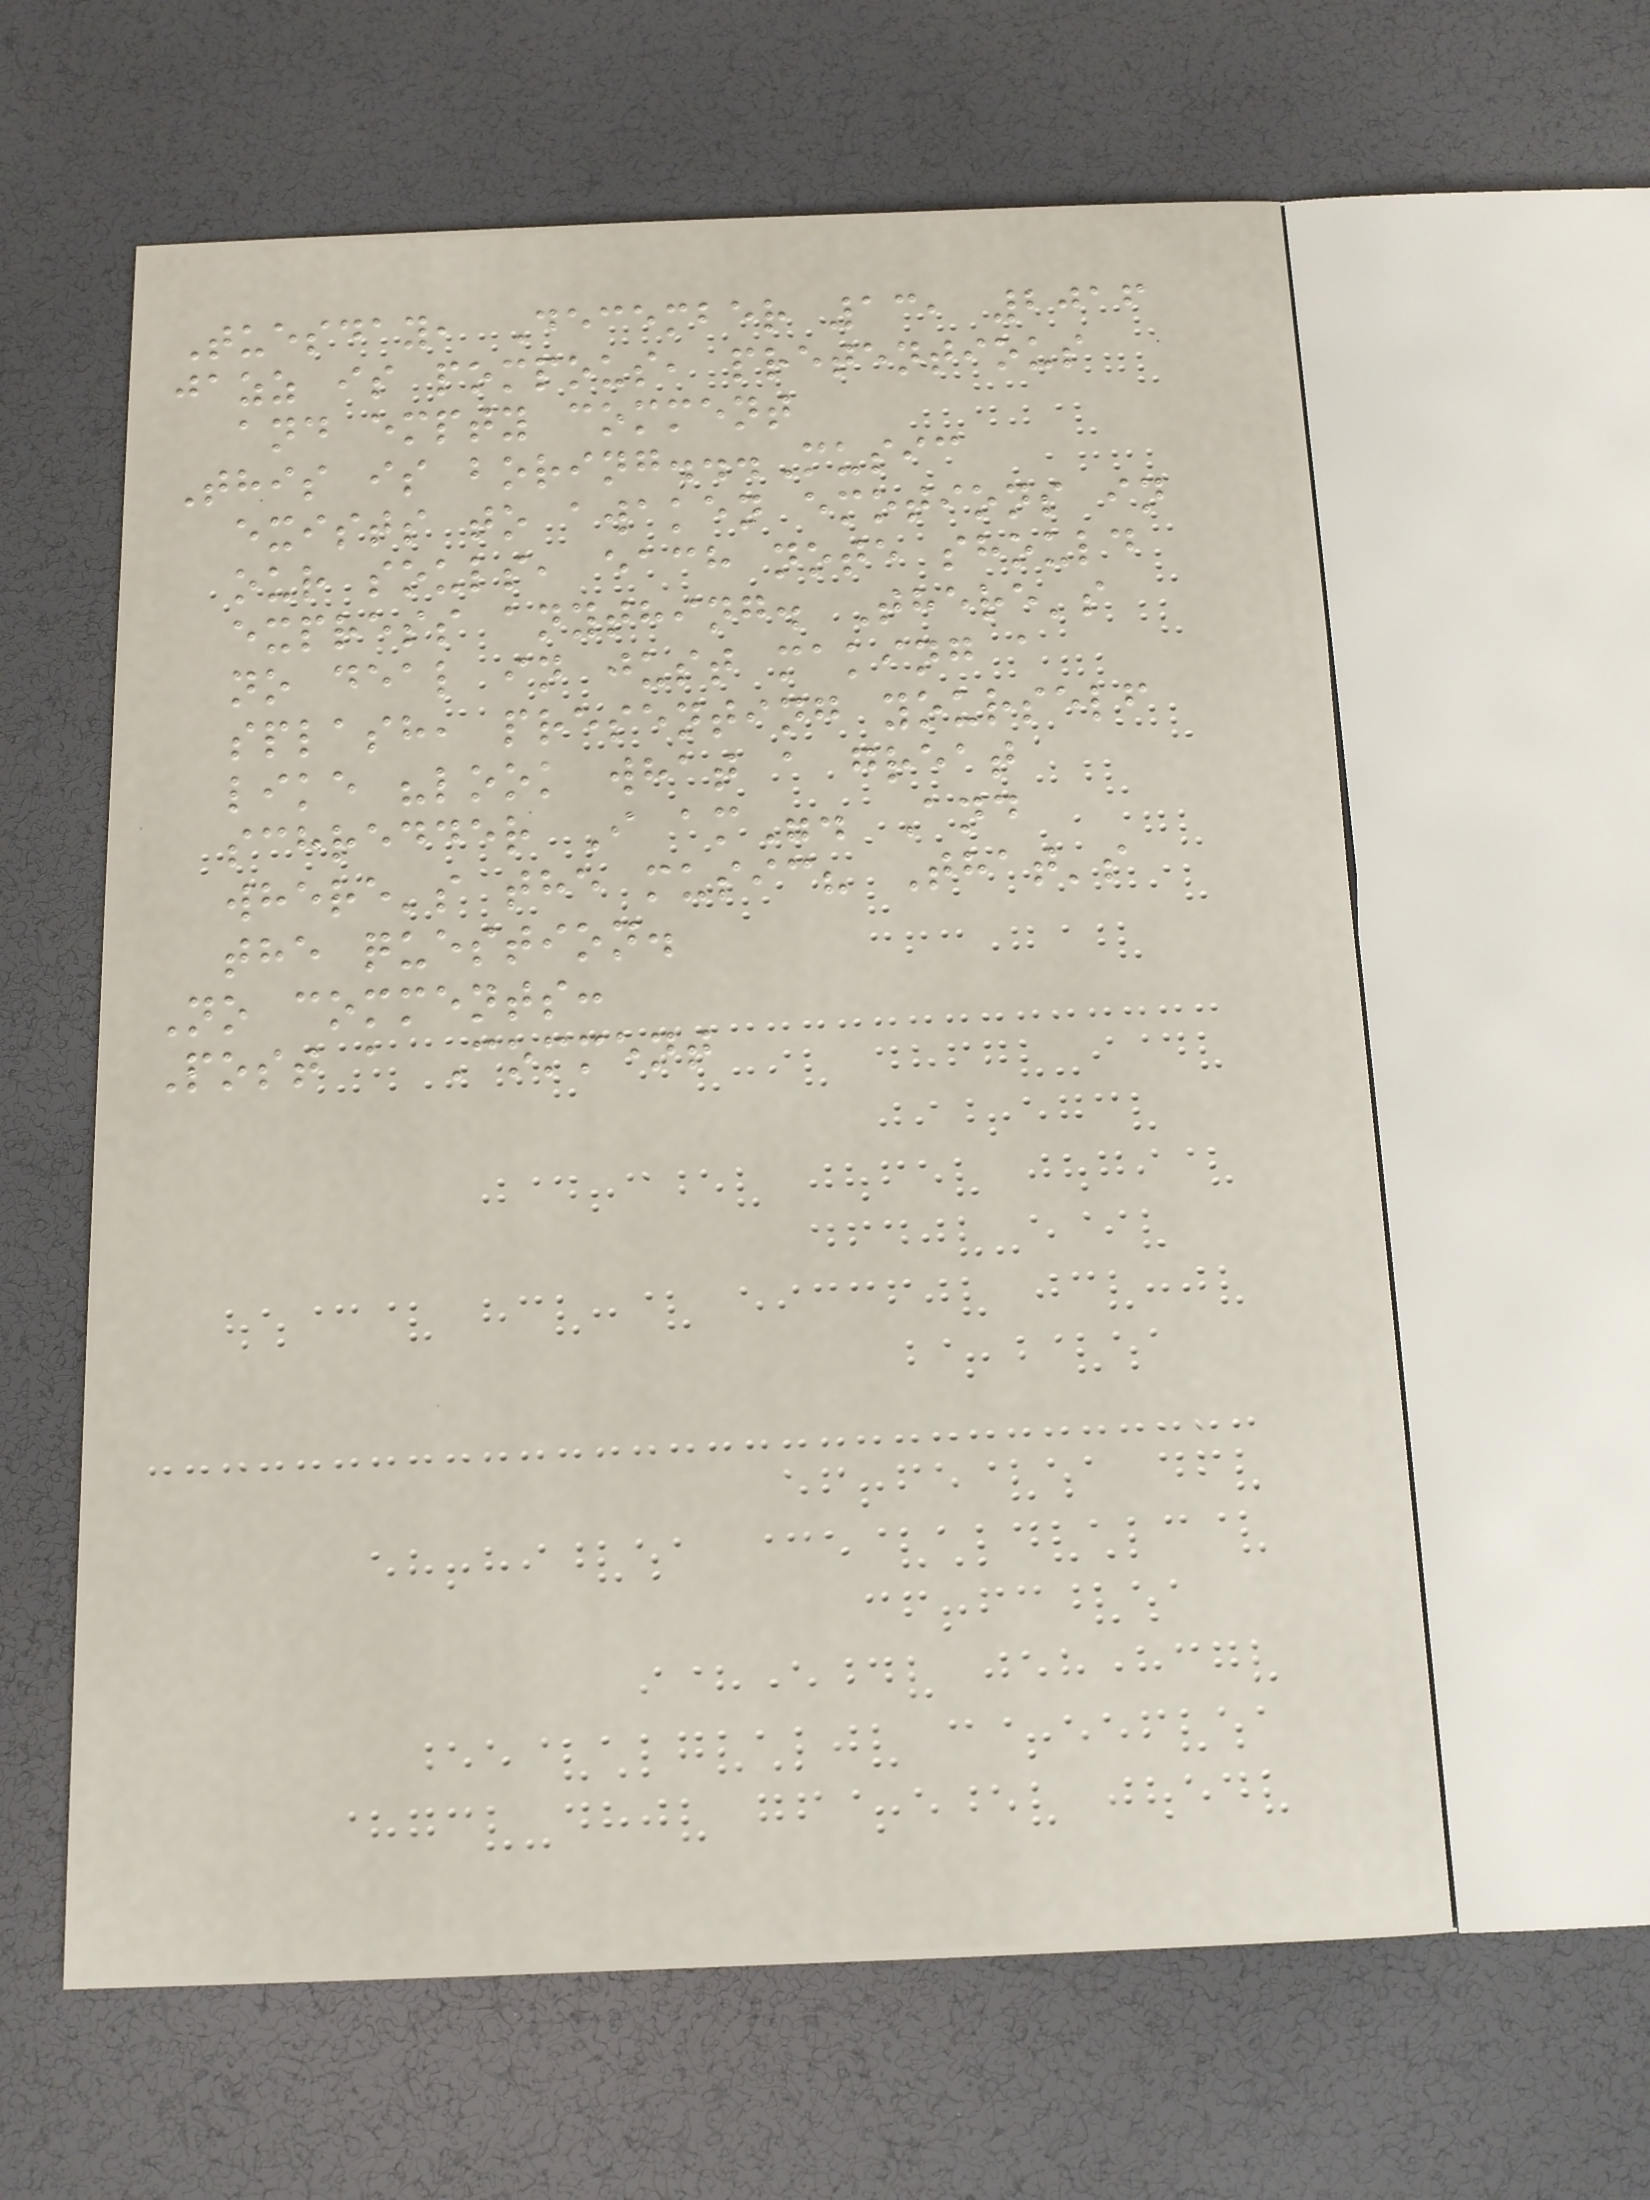Tuesday, December 13, 2016
jazz is pompous, pretentious
and empty comment
This is boring...Music
exists to awaken emotions in
our souls, each note should
express anything. There's
no deal in just making a
splash, presenting yourself
like "look what a great
schredder I am". And
where's the music? That's
the question.
No comments:
Post a Comment
